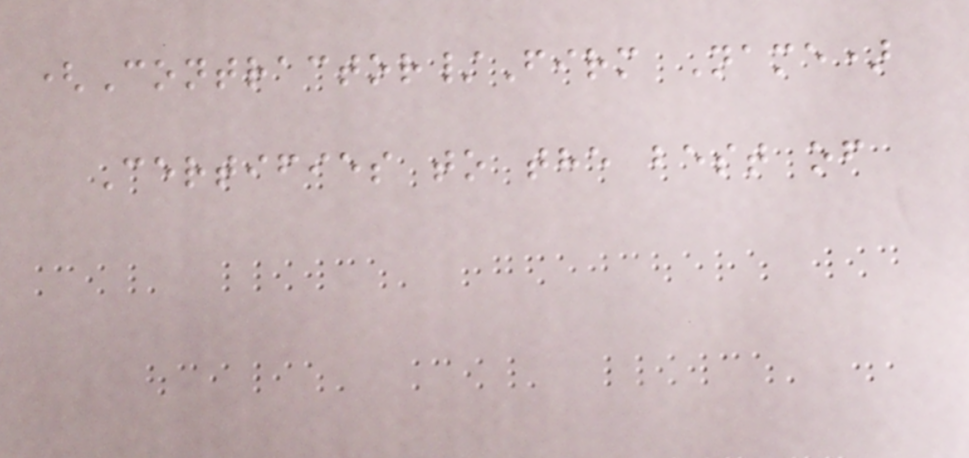(Contractor/Firm Name)
Certifies to the best of
